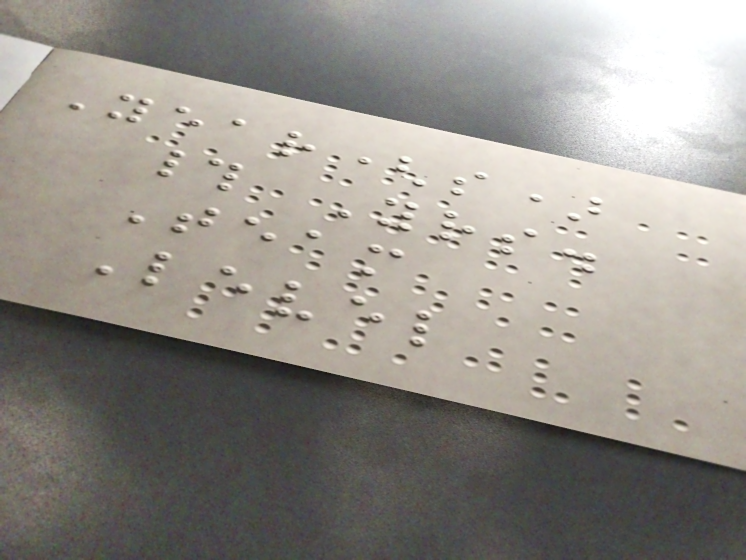Year(s)
# Yrs.
Team
Level
